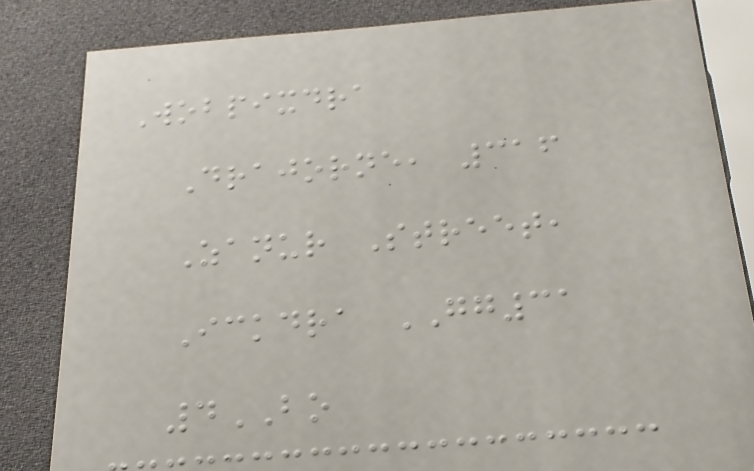Wobpixdra
Drajorne, 316
Zanur Street,
Ickdra GG31
4BO
